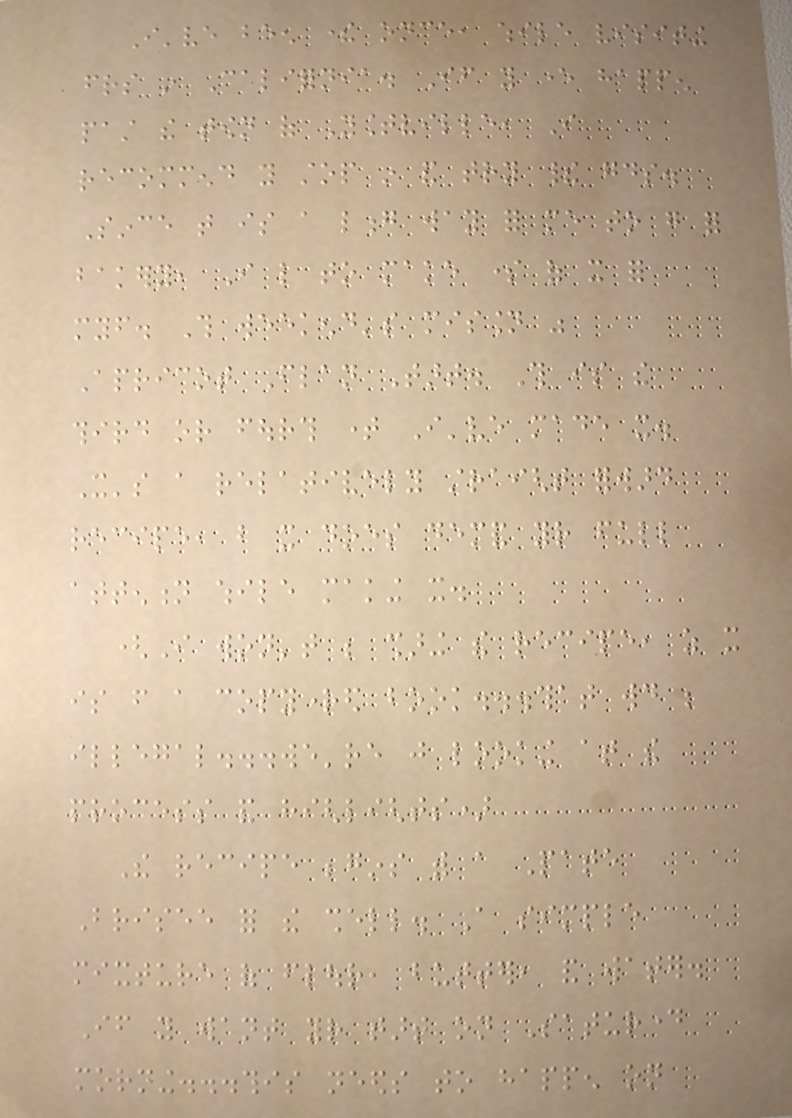I've been there once, while visiting
friends in California. If you ever happen
past the town of Yountville, I
recommend you stop in and try their goods.
Since that is a long way for me to go for
bakery, I like to make some of it for
myself. This weekend's mission was
Apricot Flan Tart. This is the
third or fourth time I've made it.
It's a relatively straight forward
recipe, but it does demand your full
attention while making it.
(I won't be sharing the recipe, as it
is from a copyrighted book...that would be
illegal...we're just looking at the
process and highlights)
The recipe begins with a Pate
Brisee for the shell. A simple
mixture of flour, butter, and water.
If you want your tart on Saturday
morning...this needs to happen on
